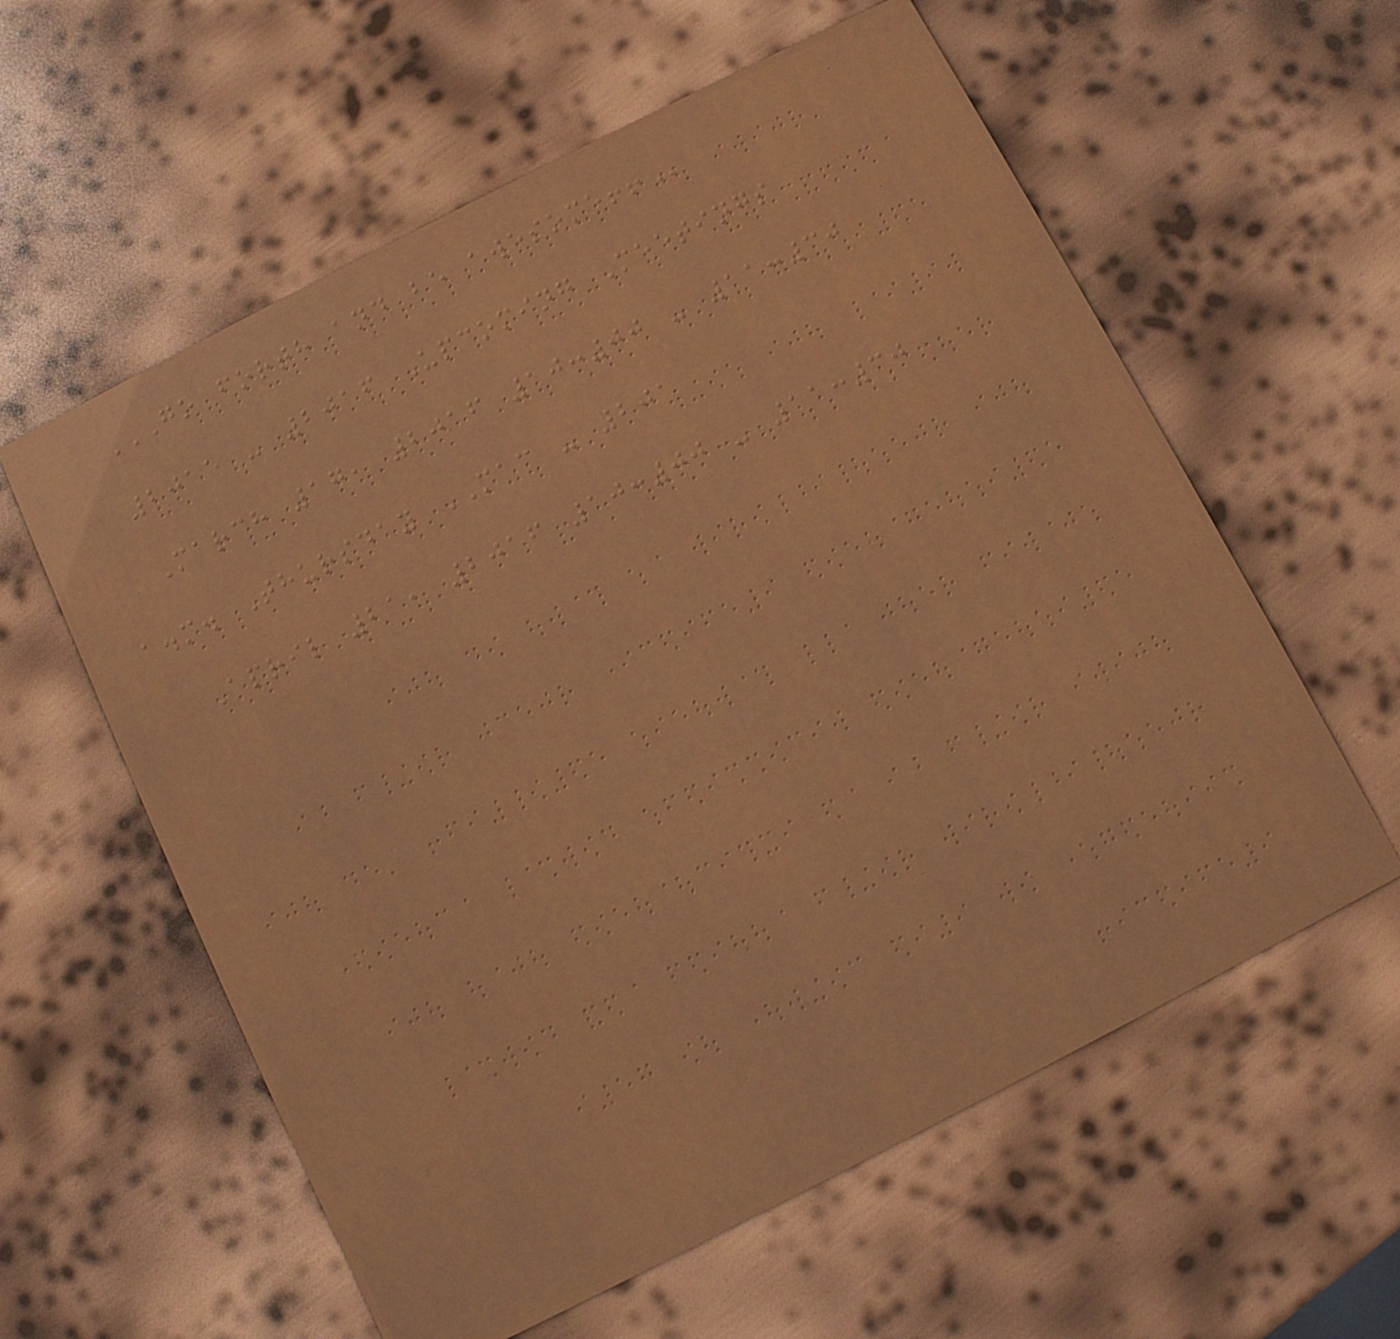GO FORTH AND BE AWESOME!!
2015 - 2016 Upcoming Meetings
March 17, 2016 10:00 - 11:30
a.m. Thursday MAC - 201
April 21, 2016 10:00 - 11:30
